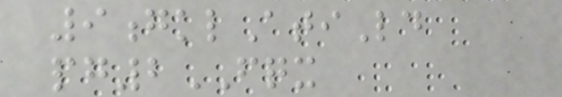9gklAtiLd
pg2FQX
